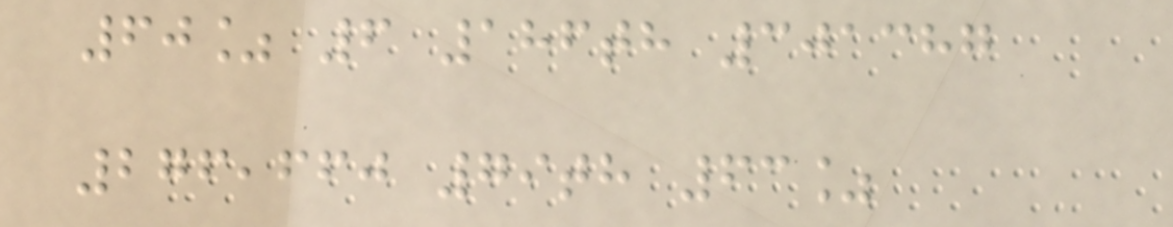60% 6 186th 301387
276,660 79th 63%
